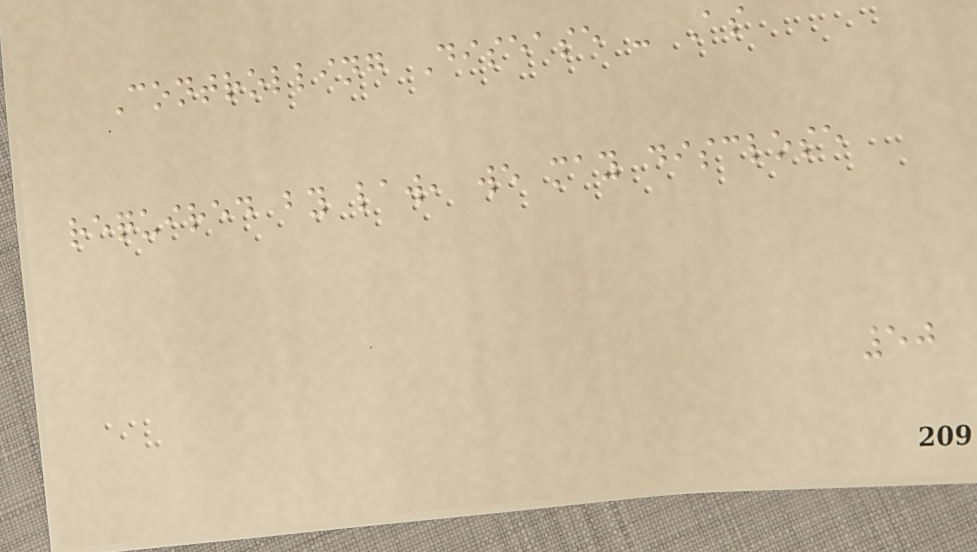Controlling Disease - As
required by law, we may disclose
50
